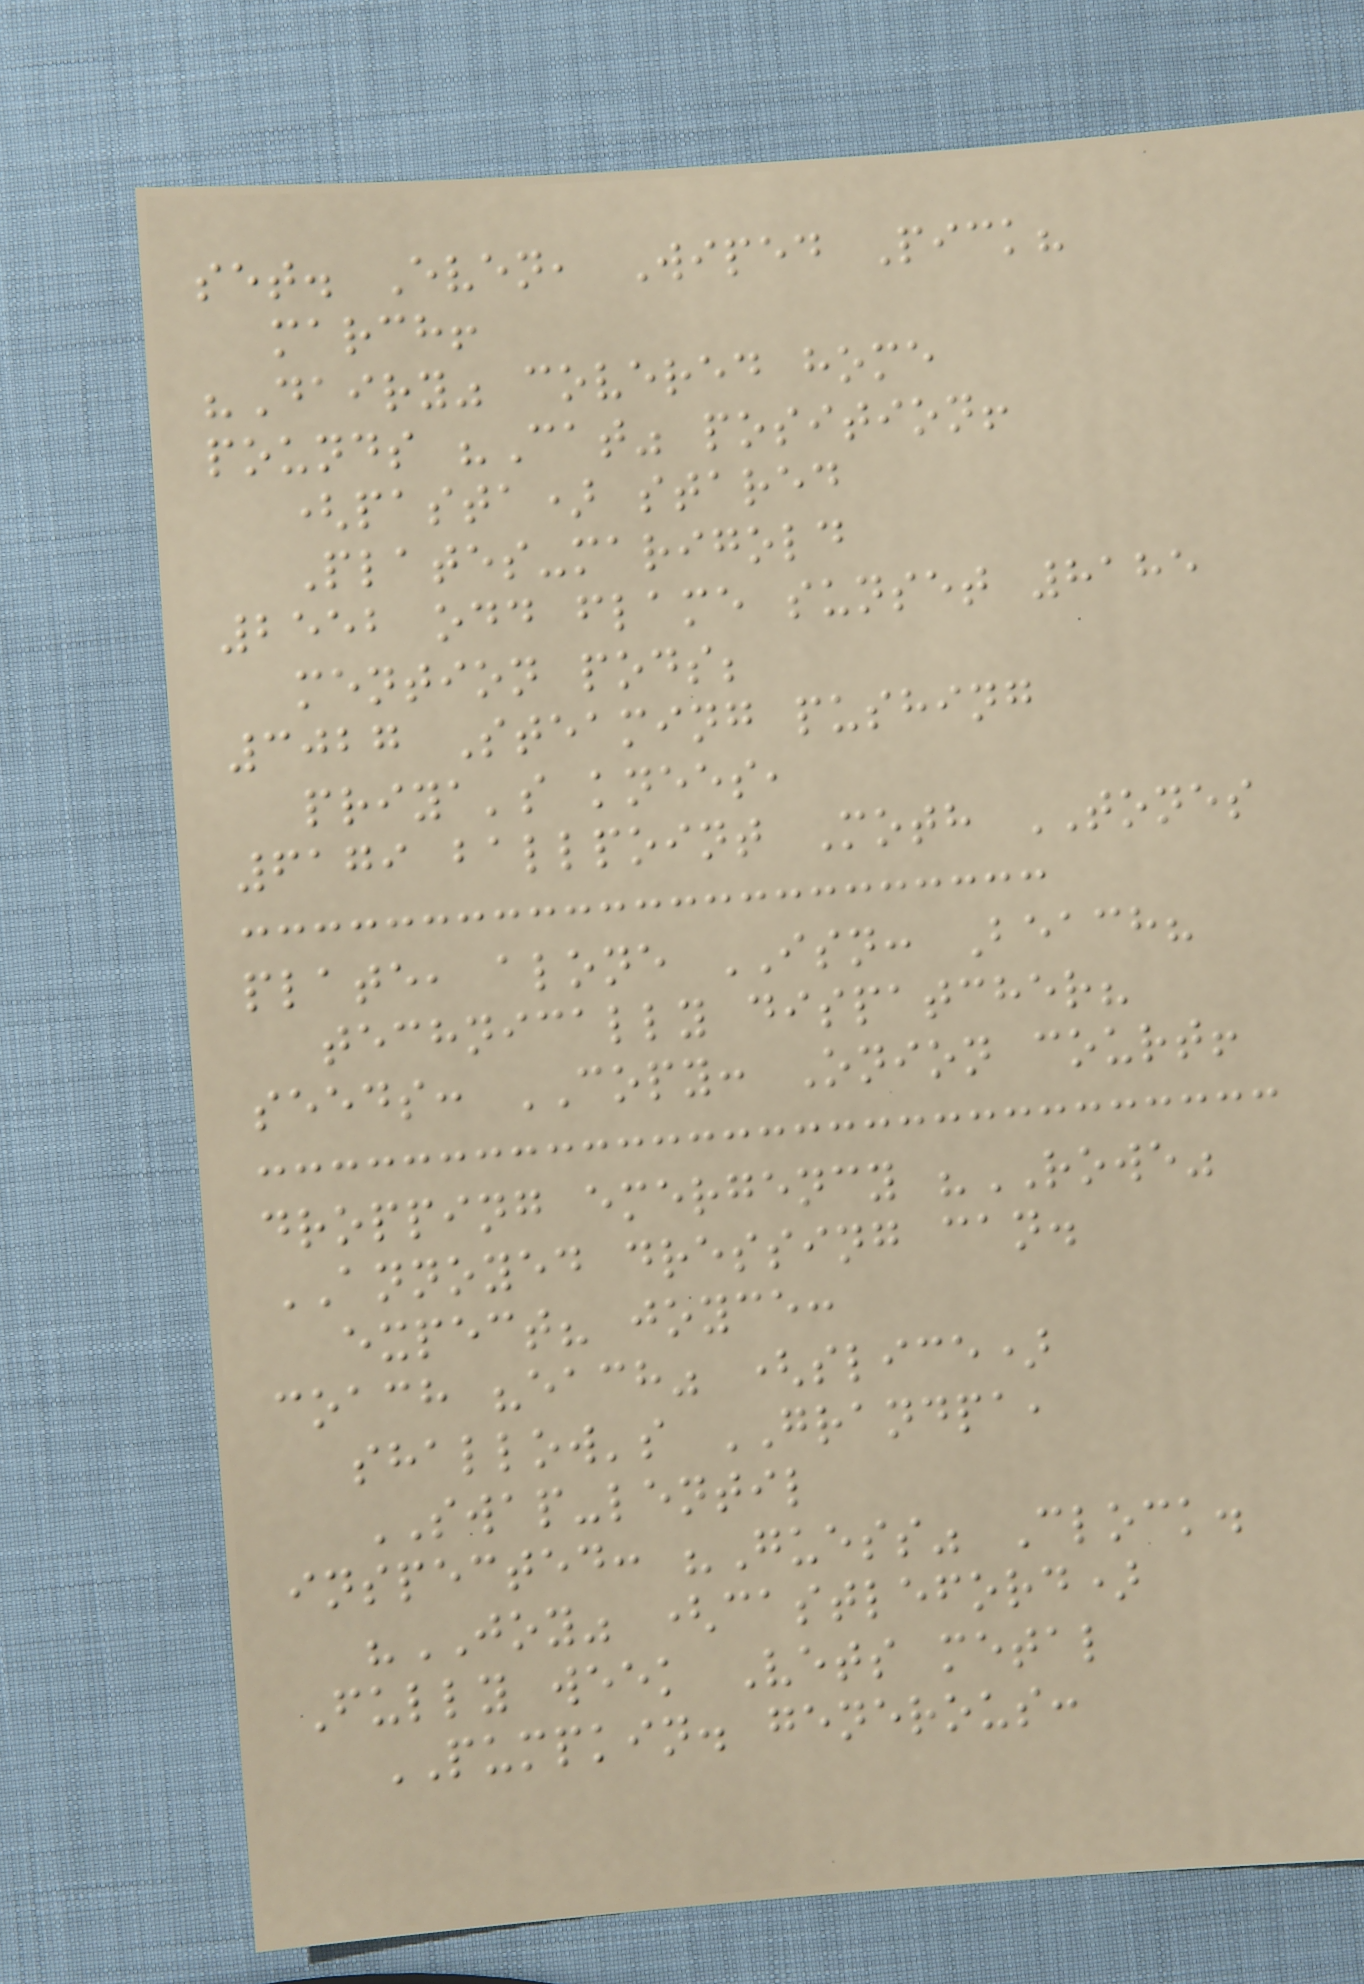set. Even, Wiped Pick?
march!
"Dairy" covered home
pounds "Cat" position!
(pasta) stared
Plates-marigold
2552 odd flame sunset 8185
mention pods;
3027 Steaming pushing
priya's knees,
6179 ballpoint Moth TONES
plate, alone ISN: Beach?
technically dispatcher?
seeds: COPY: Onion court!
dropping emergency "ROWE"
ANNOYED dressing can.
expect? joyce:
coach "each" (slice)
shallow's GRANDPA,
SWAP-lentil
inspected: "Guess" Clock.
"JOY" (castleford)
Fully week Vets metal
PUMPKIN. generous:
